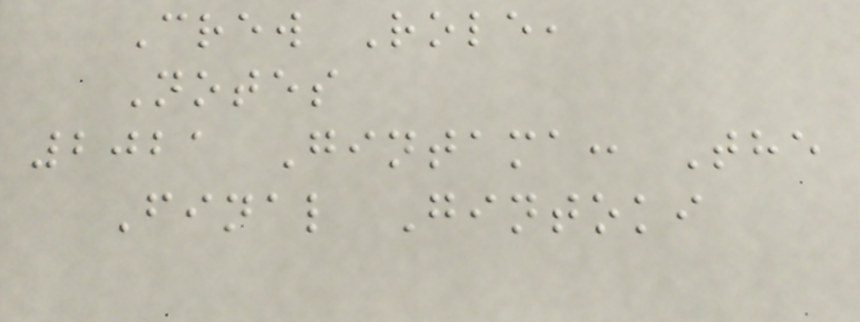Crew Role,
Notes
2021 Gintama: The
Final Gintoki
